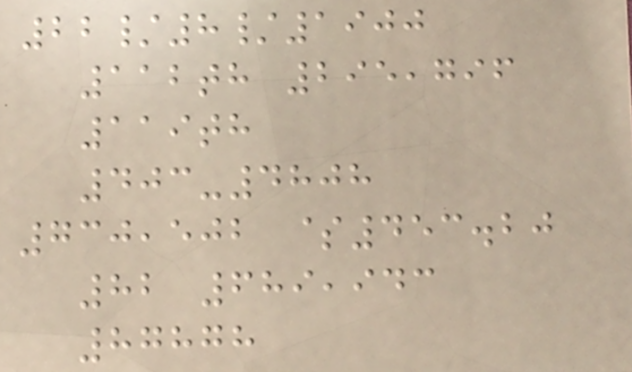22/8/1900
112th 295,796
119th
403-4808
730,502 $453.20
82 689,943
87878
